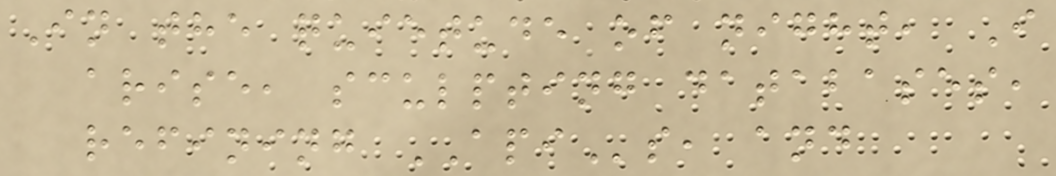In the quietude of night, I
arise, sculpting databases,
refining APIs, and
